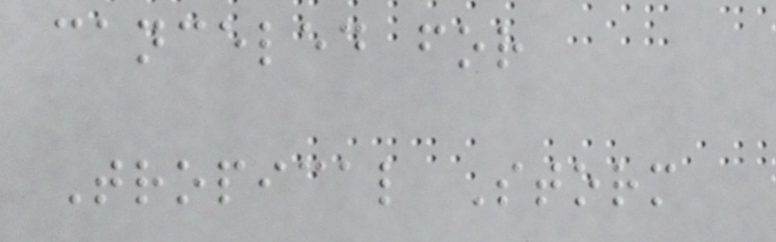canceled for
Tropical Storm
